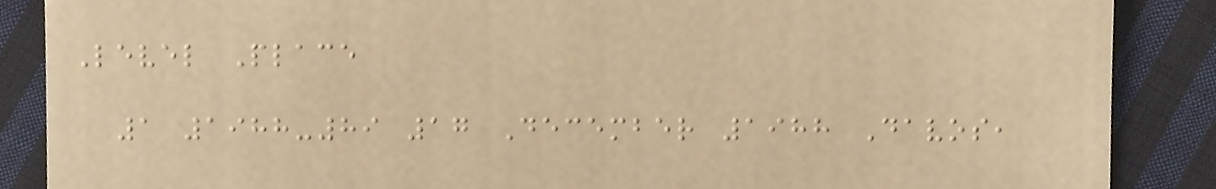Level Place
1 1988-89 17 December 1988 Davos,
